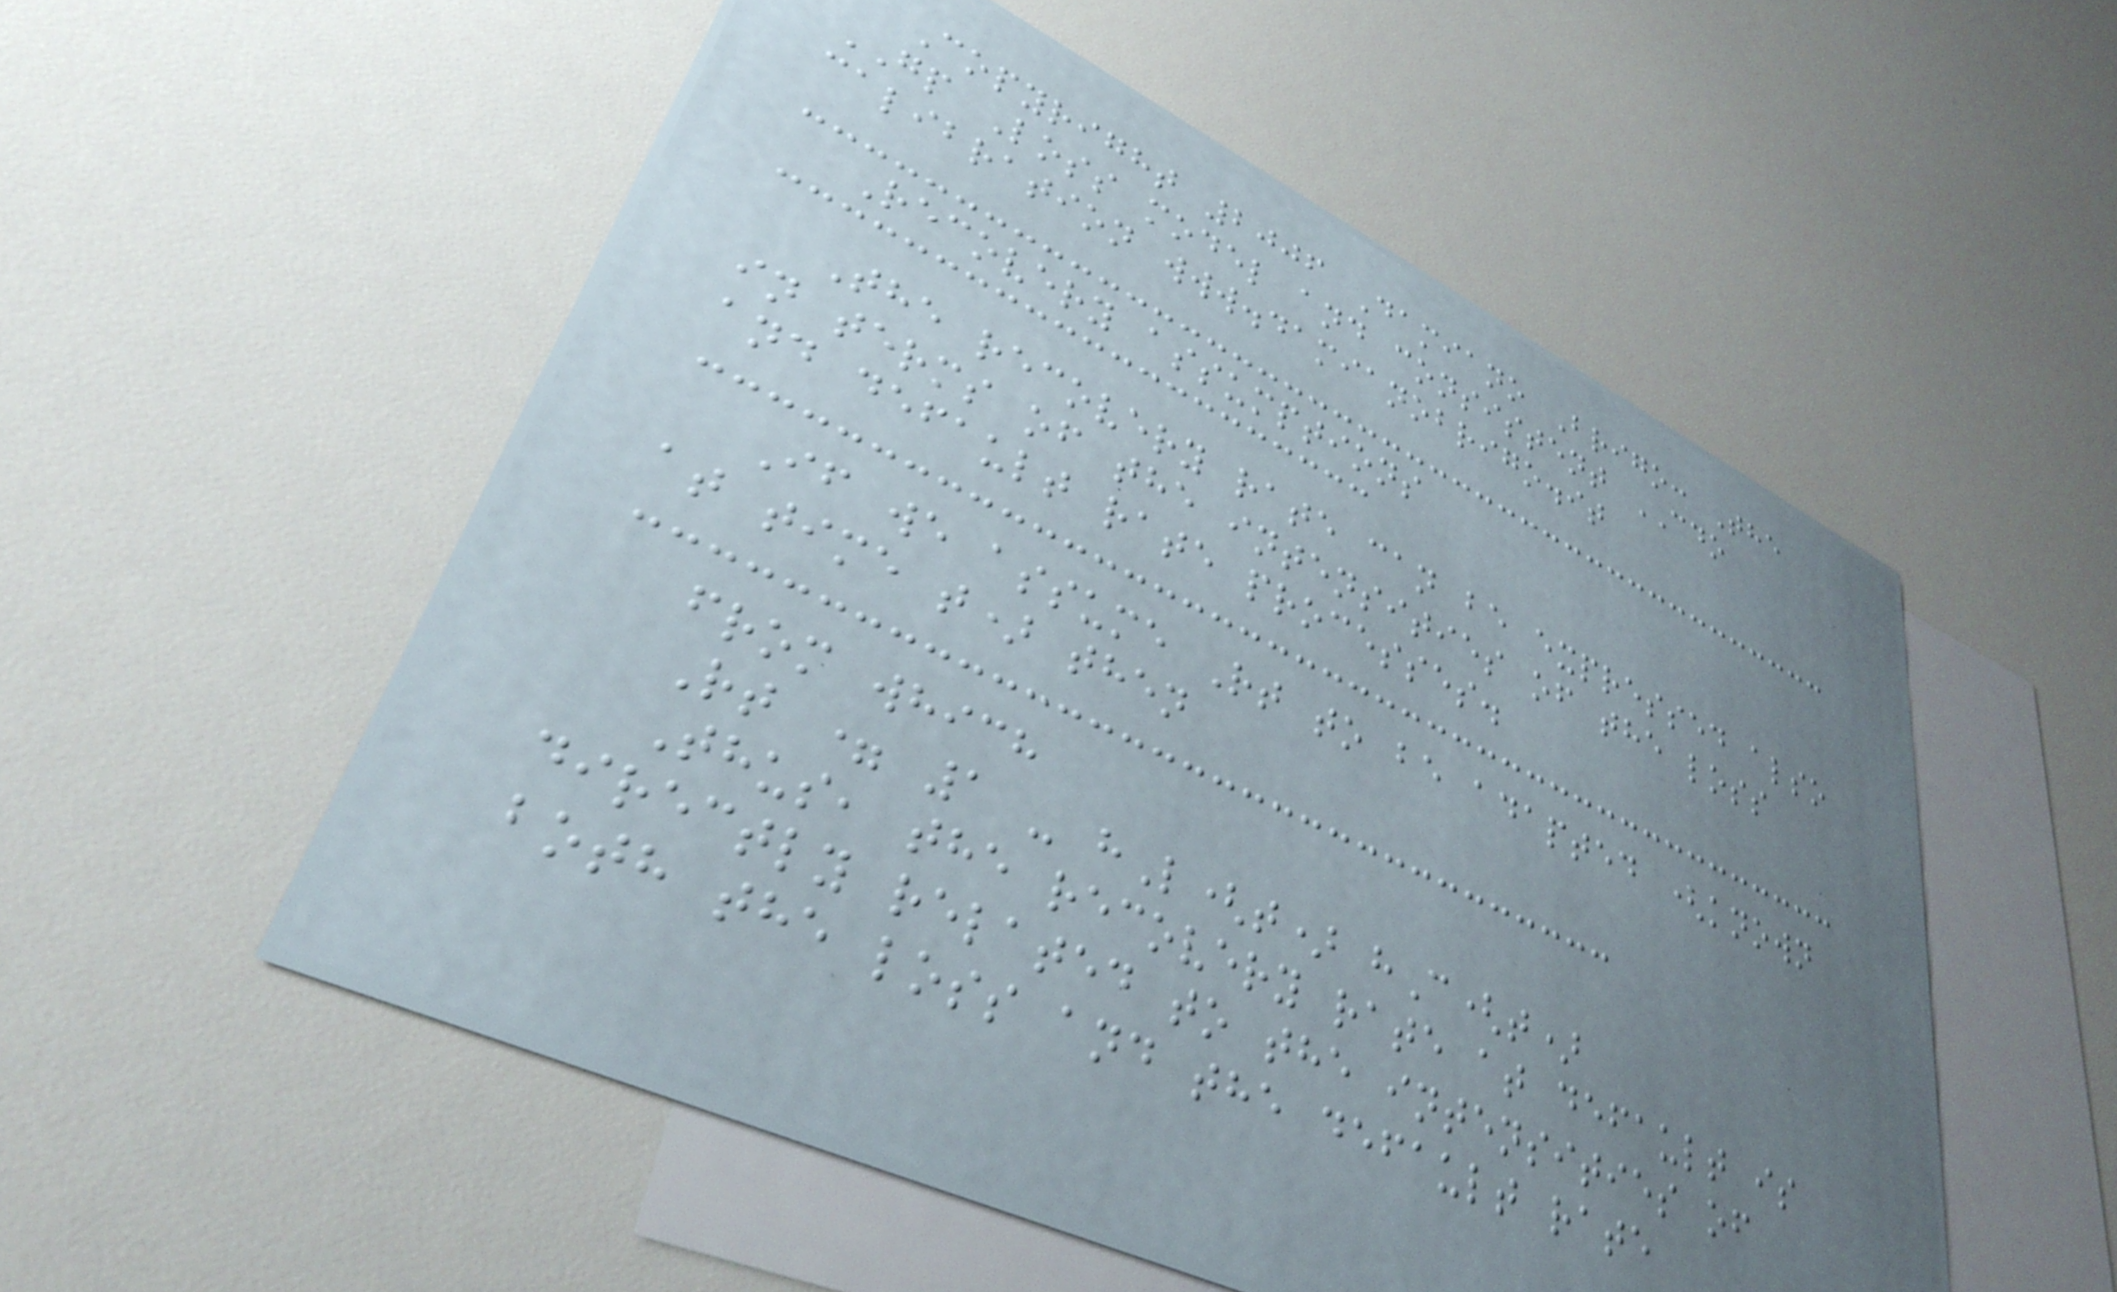Copyright 2006 Damiano Brigo: The
GP Loss model and consistent CDO
calibration www.damianobrigo.it
Recovery assumptions
The recovery rate can be expressed also
in terms of the intensities of the loss
and default rate processes.
If we assume Rt to be adapted (known
at time t) then
from which
Rt = 1 - hL(t) hC(t)
Thus, the recovery rate at default is
directly related to the intensities of
both the loss and the default rate
